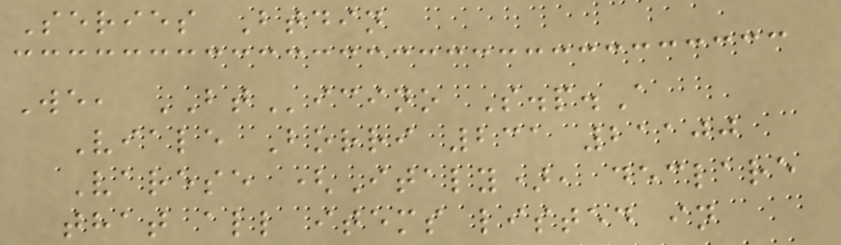Series Btdin
We, BTicino S.p.A
Viale Borri 231 21100
Varese (Italy), declare
that all items listed in
